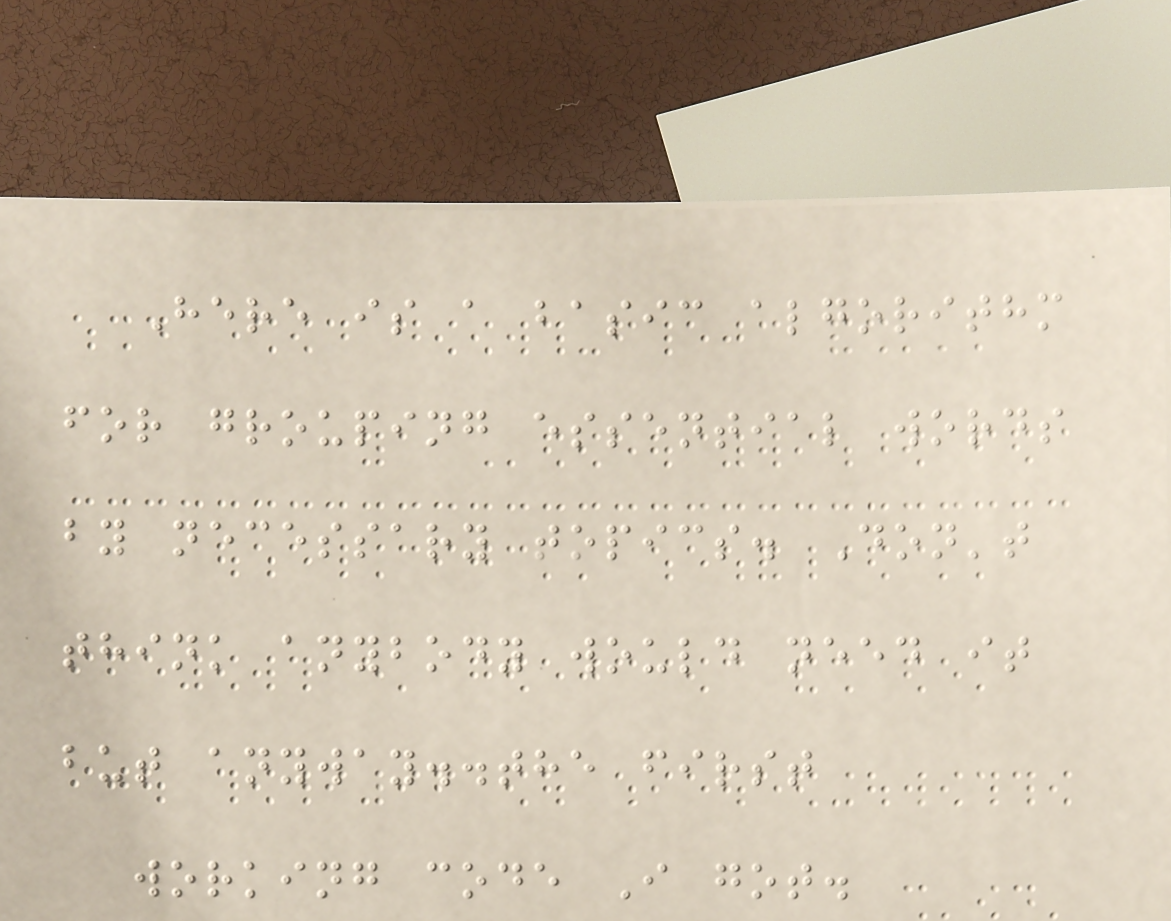Here is a basic algorithm
for grouping essential words
by necessary topics. Don't
think anybody would need it
but anyway..the first
working code I got.
